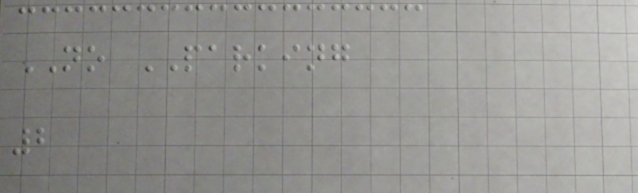NO PARKING
2
